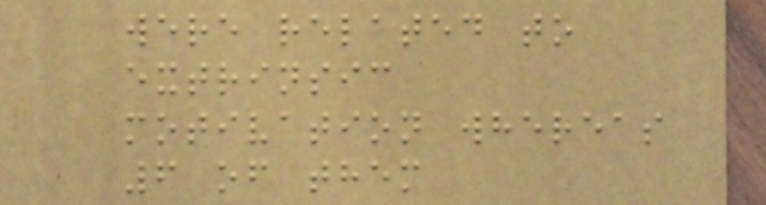were related to
extrinsic
motivation whereas
6 of them
